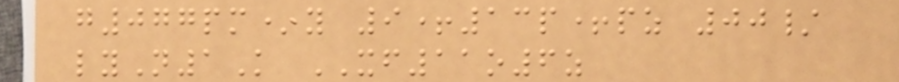g077pm*y 9+13p+pz 00/
lyN1K XF11o6z
